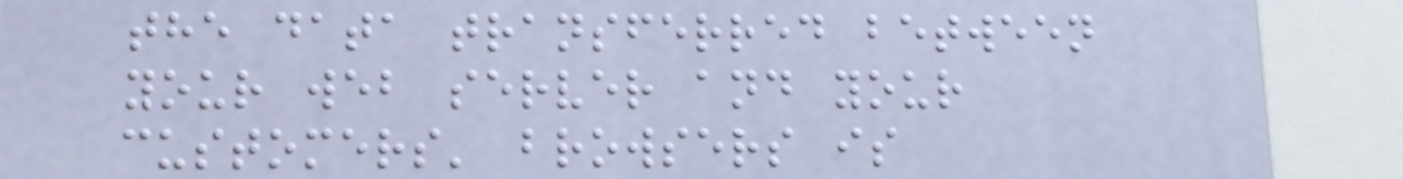the data transferred between
your web server and your
customers' browsers is
